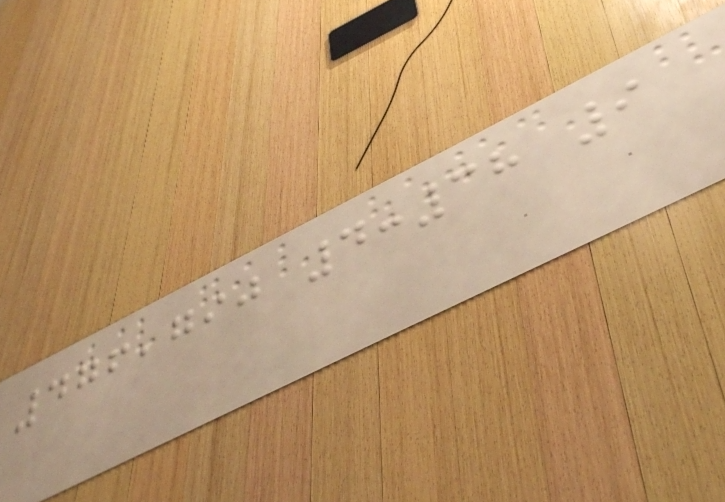476,790 4:38 9
